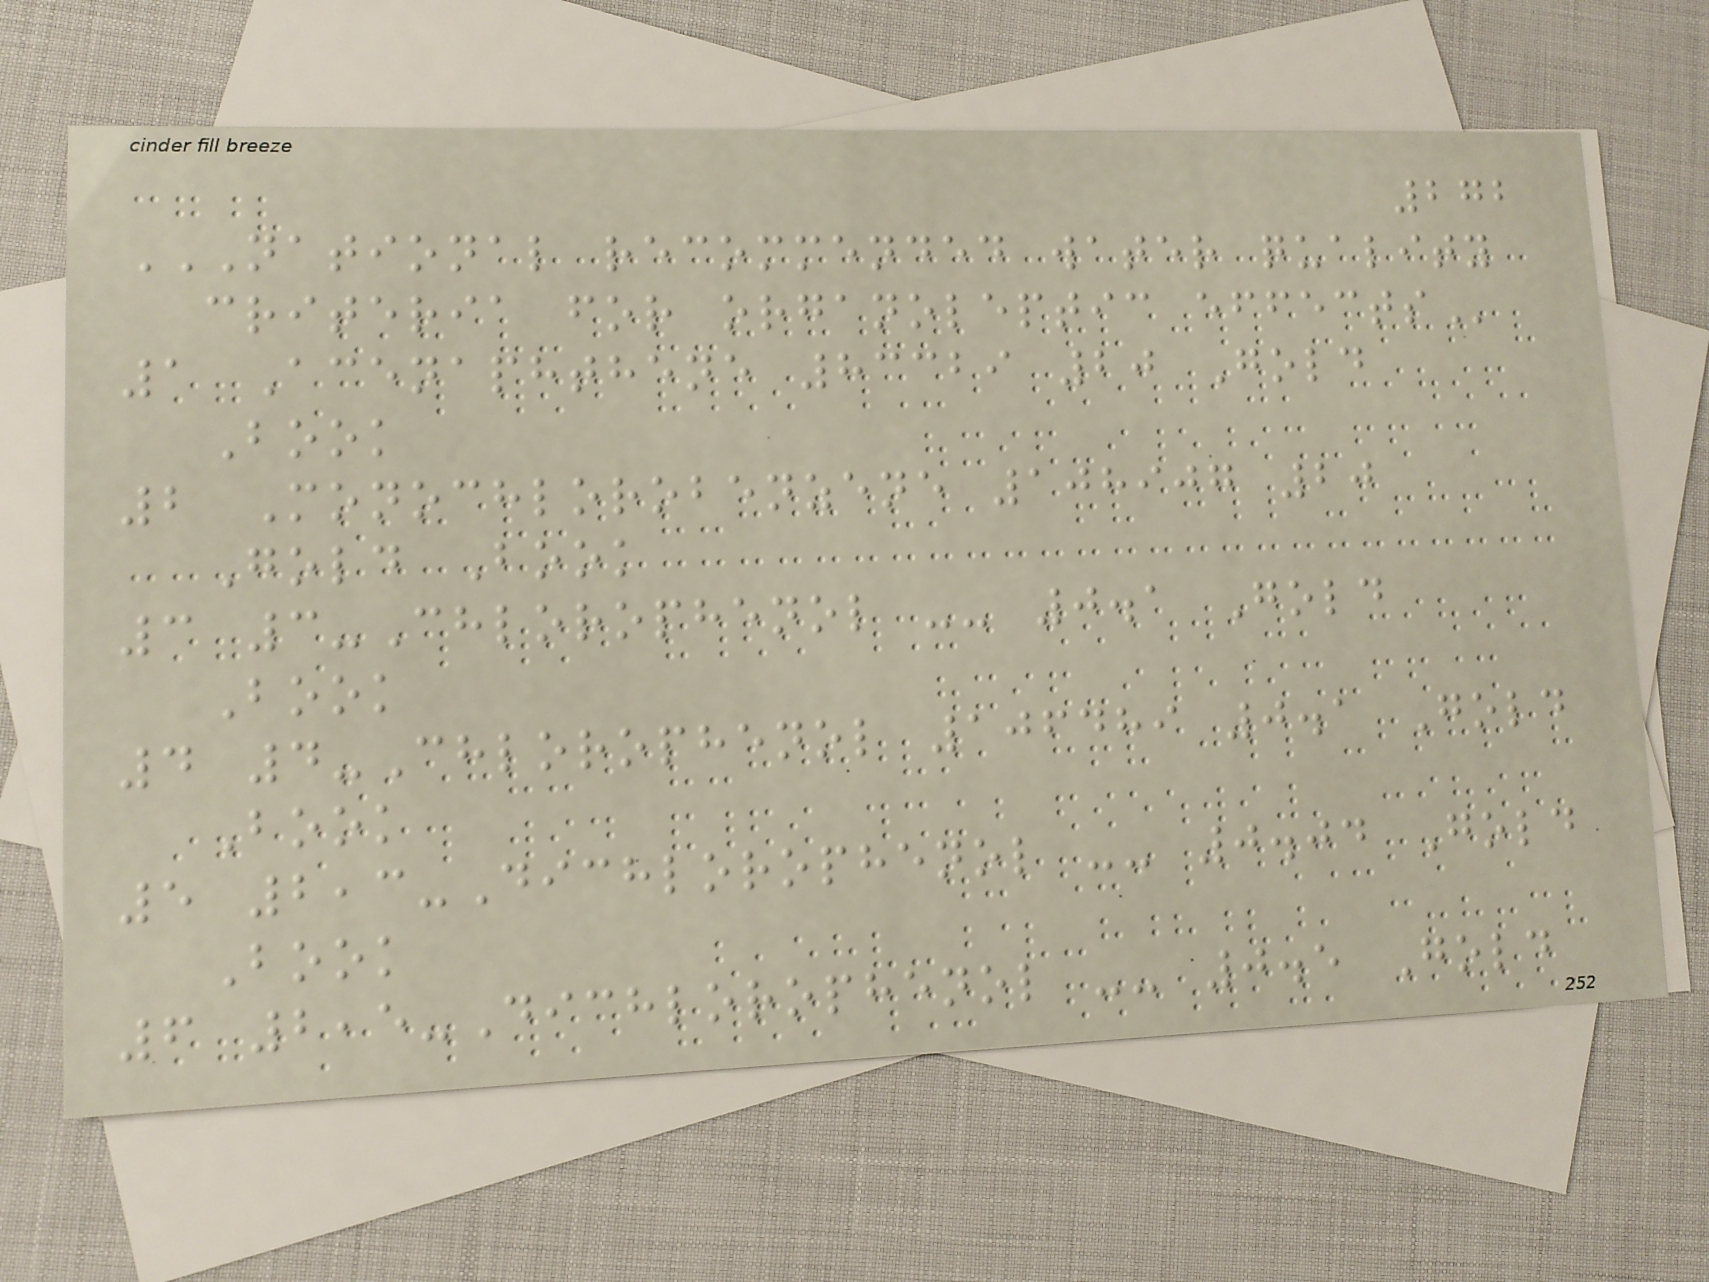272
NATIONAL RECOMMENDED WATER QUALITY
CRITERIA FOR ORGANOLEPTIC EFFECTS
1 Acenaphthene 83329 20 Gold
Book
2 Monochlorobenzene 108907 20
Gold Book
3 3-Chlorophenol -- 0.1 Gold
Book
4 4-Chlorophenol 106489 0.1 Gold
Book
5 2,3-Dichlorophenol -- 0.04 Gold
Book
6 2,5-Dichlorophenol -- 0.5 Gold
